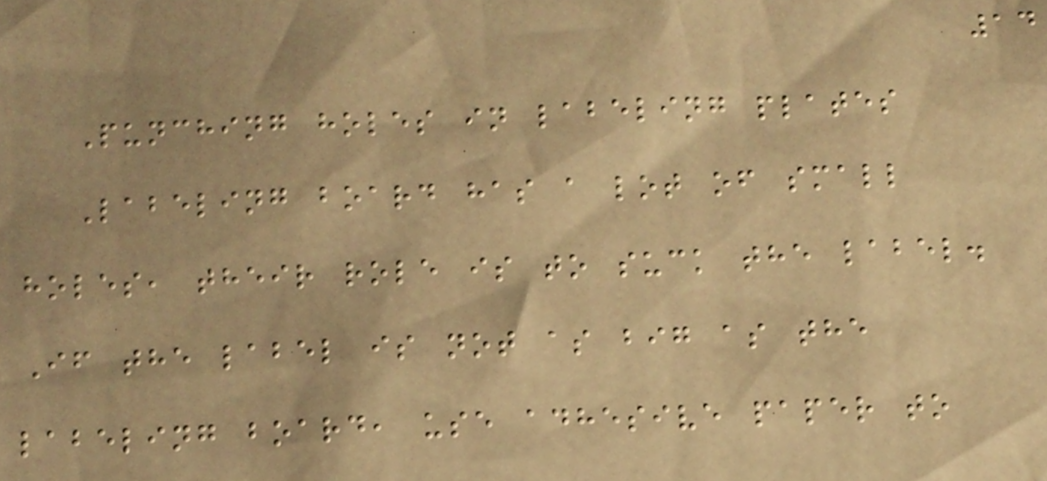14
Punching holes in labeling plates
Labeling board has a lot of small
holes, their role is to suck the label.
If the label is not as big as the
labeling board, use adhesive paper to
